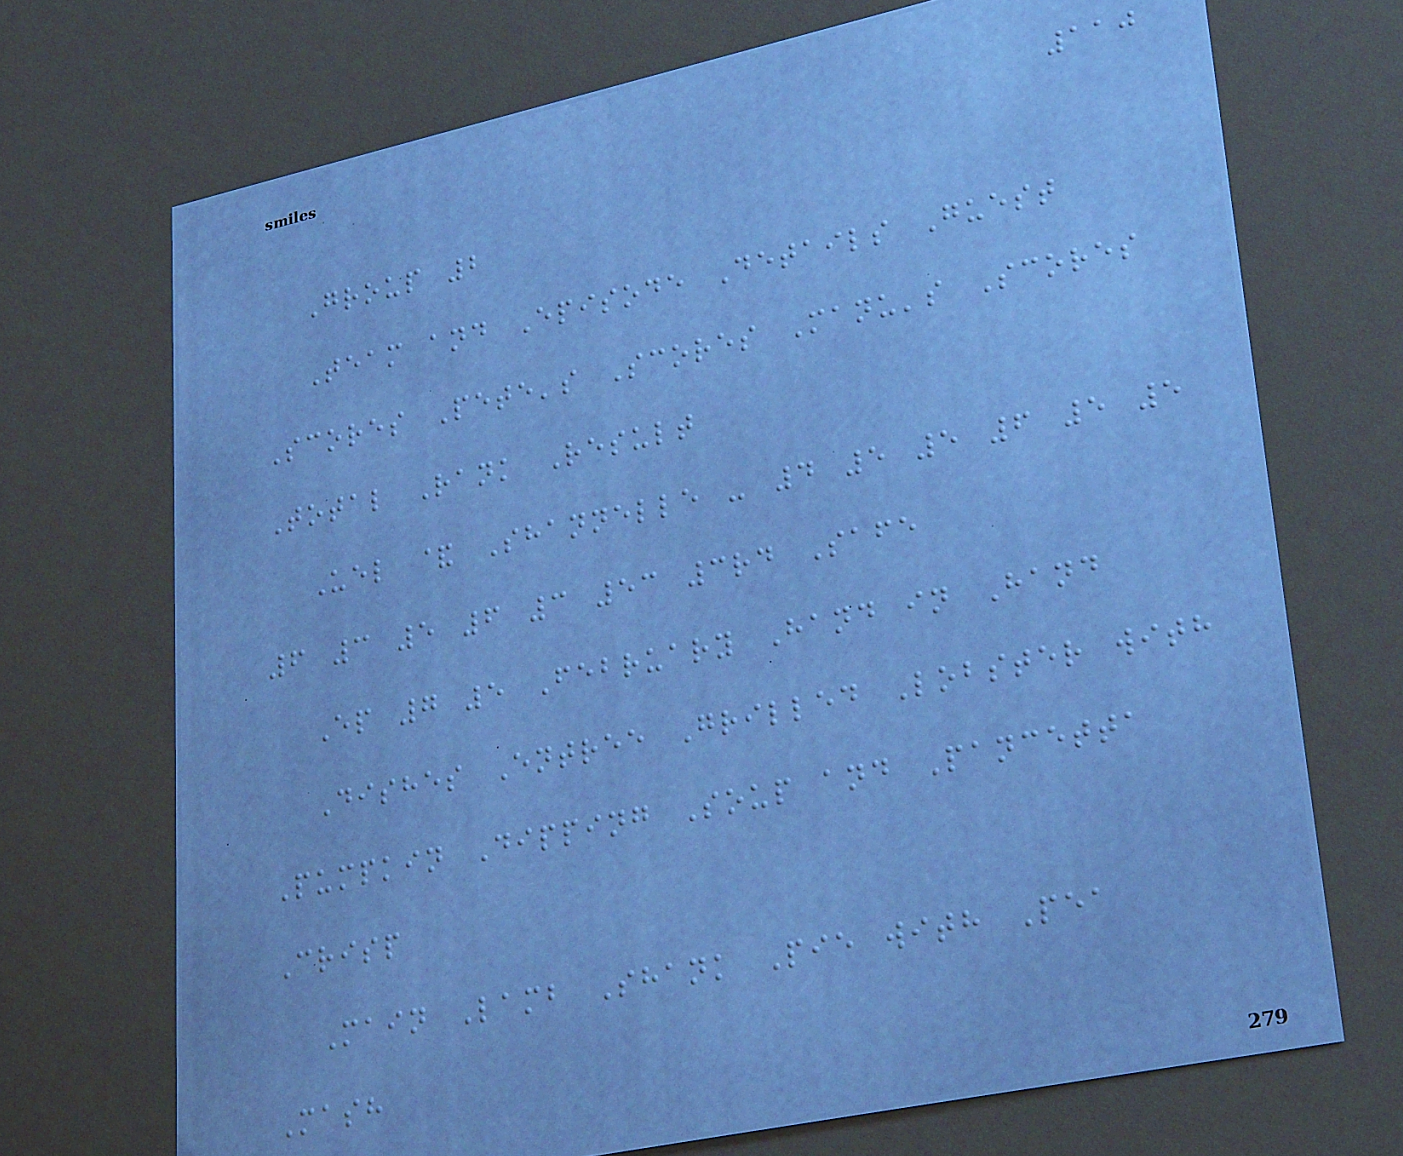110
Group 2
Team and Episode Details Guest
Scores Pete's Scores Manu's Scores
Total Rank Result
Uel & Shannelle - 4 5 5 6 5 5
6 3 5 6 3 53 3rd Safe
Ep 7 5 February Hand in Hand
Dishes Entree Grilled Lobster with
Pumpkin Dipping Soup and Pancetta
Crisp
Main Lamb Shank Pie with Pea
Mash
